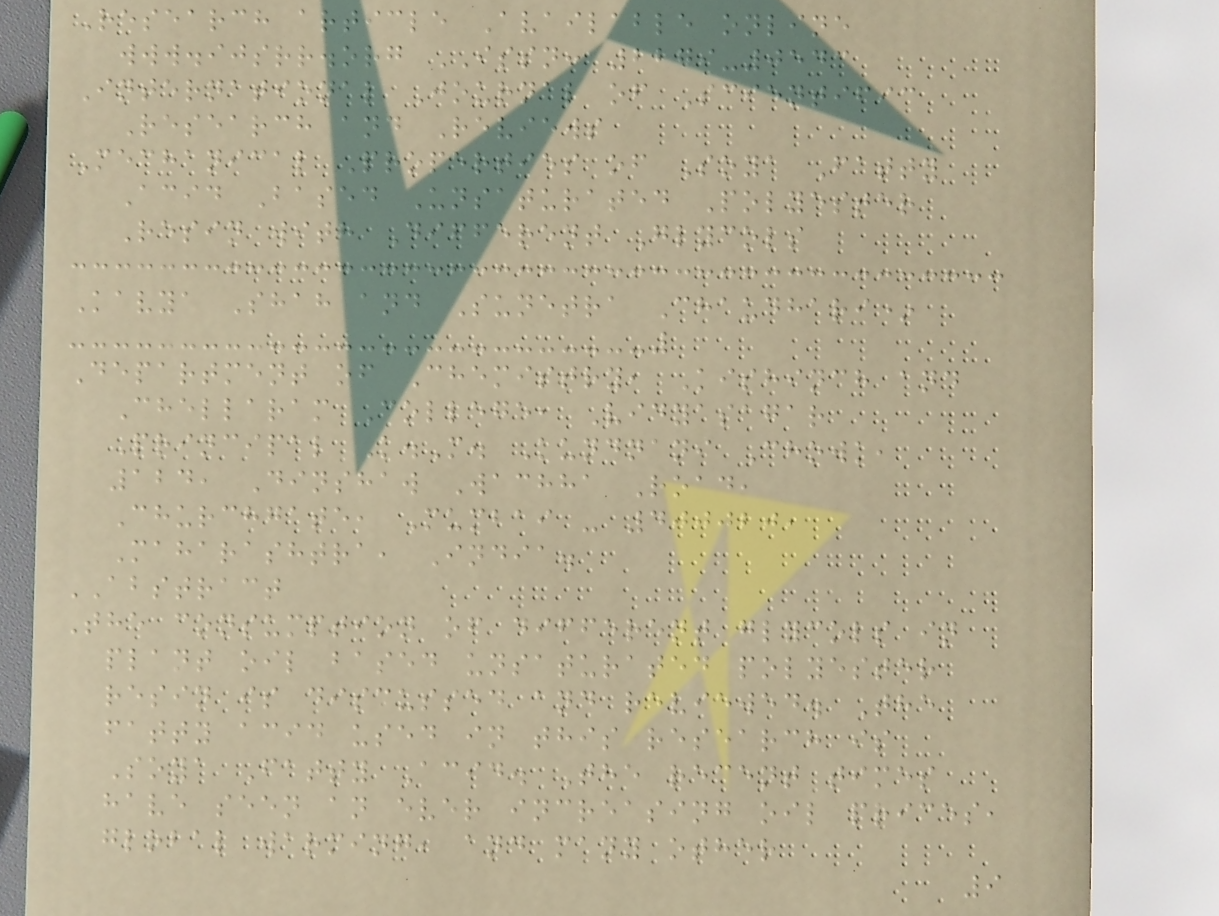Research article Available online
www.ijsrr.org ISSN: 2279-0543
International Journal of Scientific
Research and Reviews
Mechanical Properties of Soya Fatty
Acid Based Unsaturated Polyester
Resin with Different Glycols
Kavya Shah and Sunetra Chaudhari*
Department of Chemistry, Kishinch and
Chellaram College, Vidyasagar
Principal K.M. Kundnani Chowk,
124, Dinshaw Wachha Road,
Churchgate, Mumbai - 400020,
Maharashtra, India.
ABSTRACT
The consumption of different glycols in
plant oil based unsaturated polyester
resin is discussed and reviewed. The
fatty acid used in this research is
Soya Fatty Acid. The recent times
have seen an ever increasing oil prices,
global warming, and many other
9
